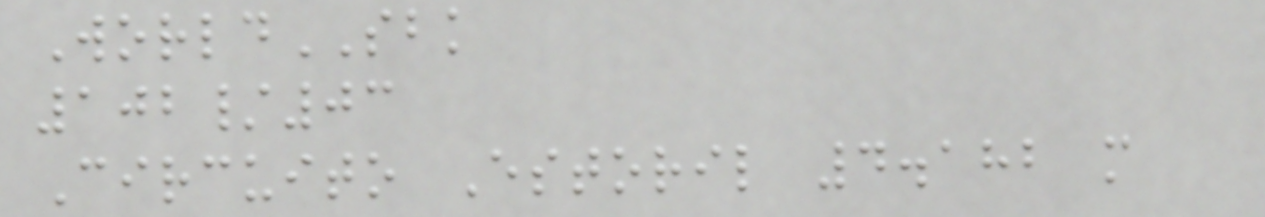WorldSBK
102/03
Circuito Estoril 4.182 m
